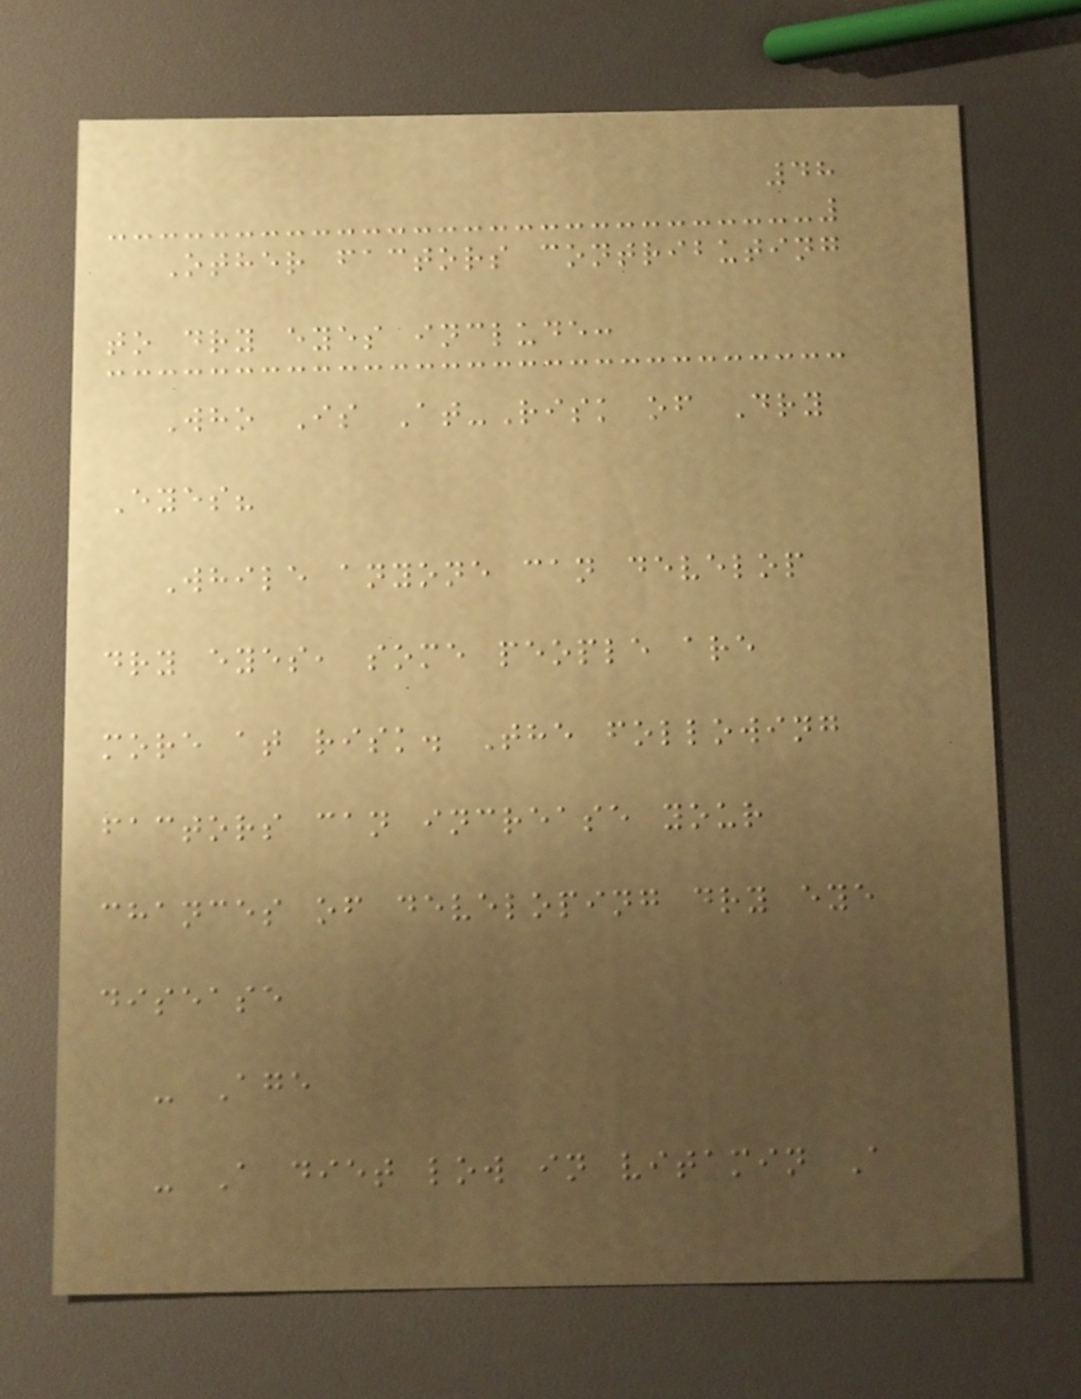48
Other factors contributing
to dry eyes include:
Who Is At-Risk of Dry
Eyes?
While anyone can develop
dry eyes, some people are
more at risk. The following
factors can increase your
chances of developing dry eye
disease
- Age
- A diet low in vitamin A
